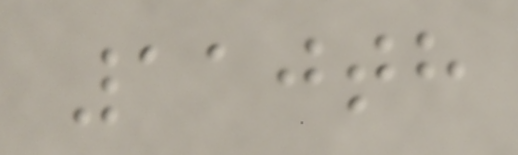110th
